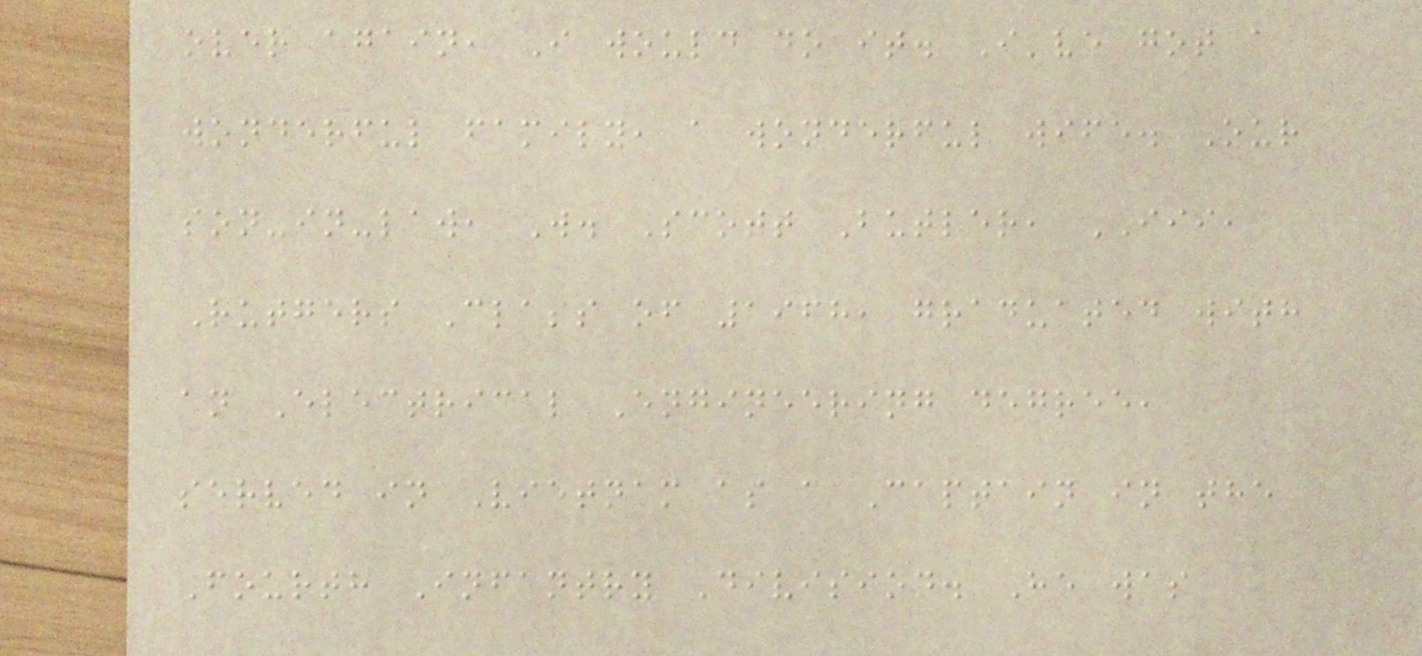over again, I would do it. I've got a
wonderful family, a wonderful wife. Our
son-in-law, W. Scott Butler, III,
Rutgers Class of 1968, graduated with
an Electrical Engineering degree,
served in Vietnam as a Captain in the
Fourth Infantry Division. He was
